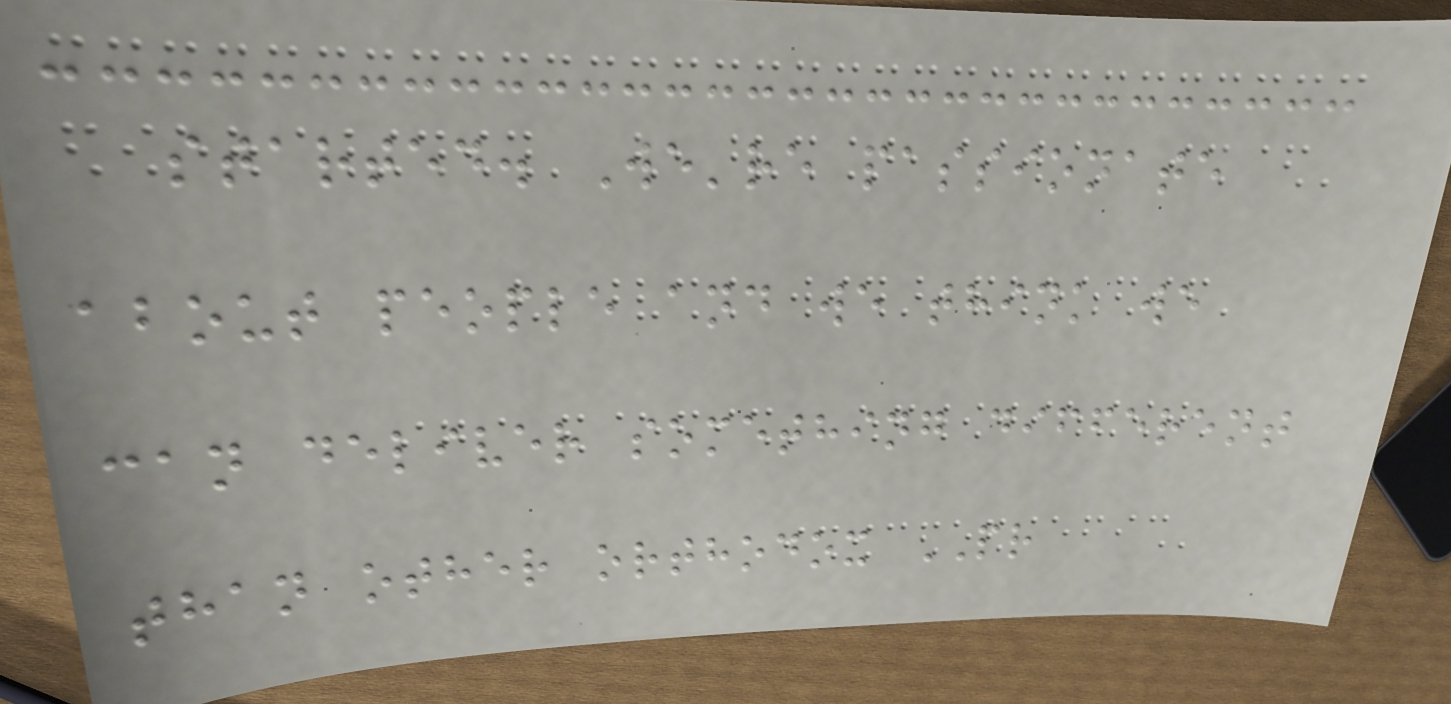started. We're passionate
about people and we think we
can deliver something different
than other orthodox PR
